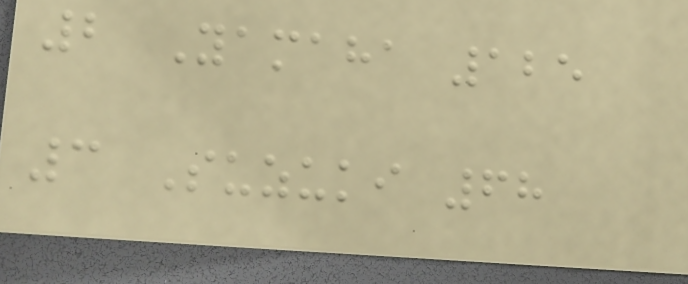2 Yamaha 125
3 Suzuki 68
